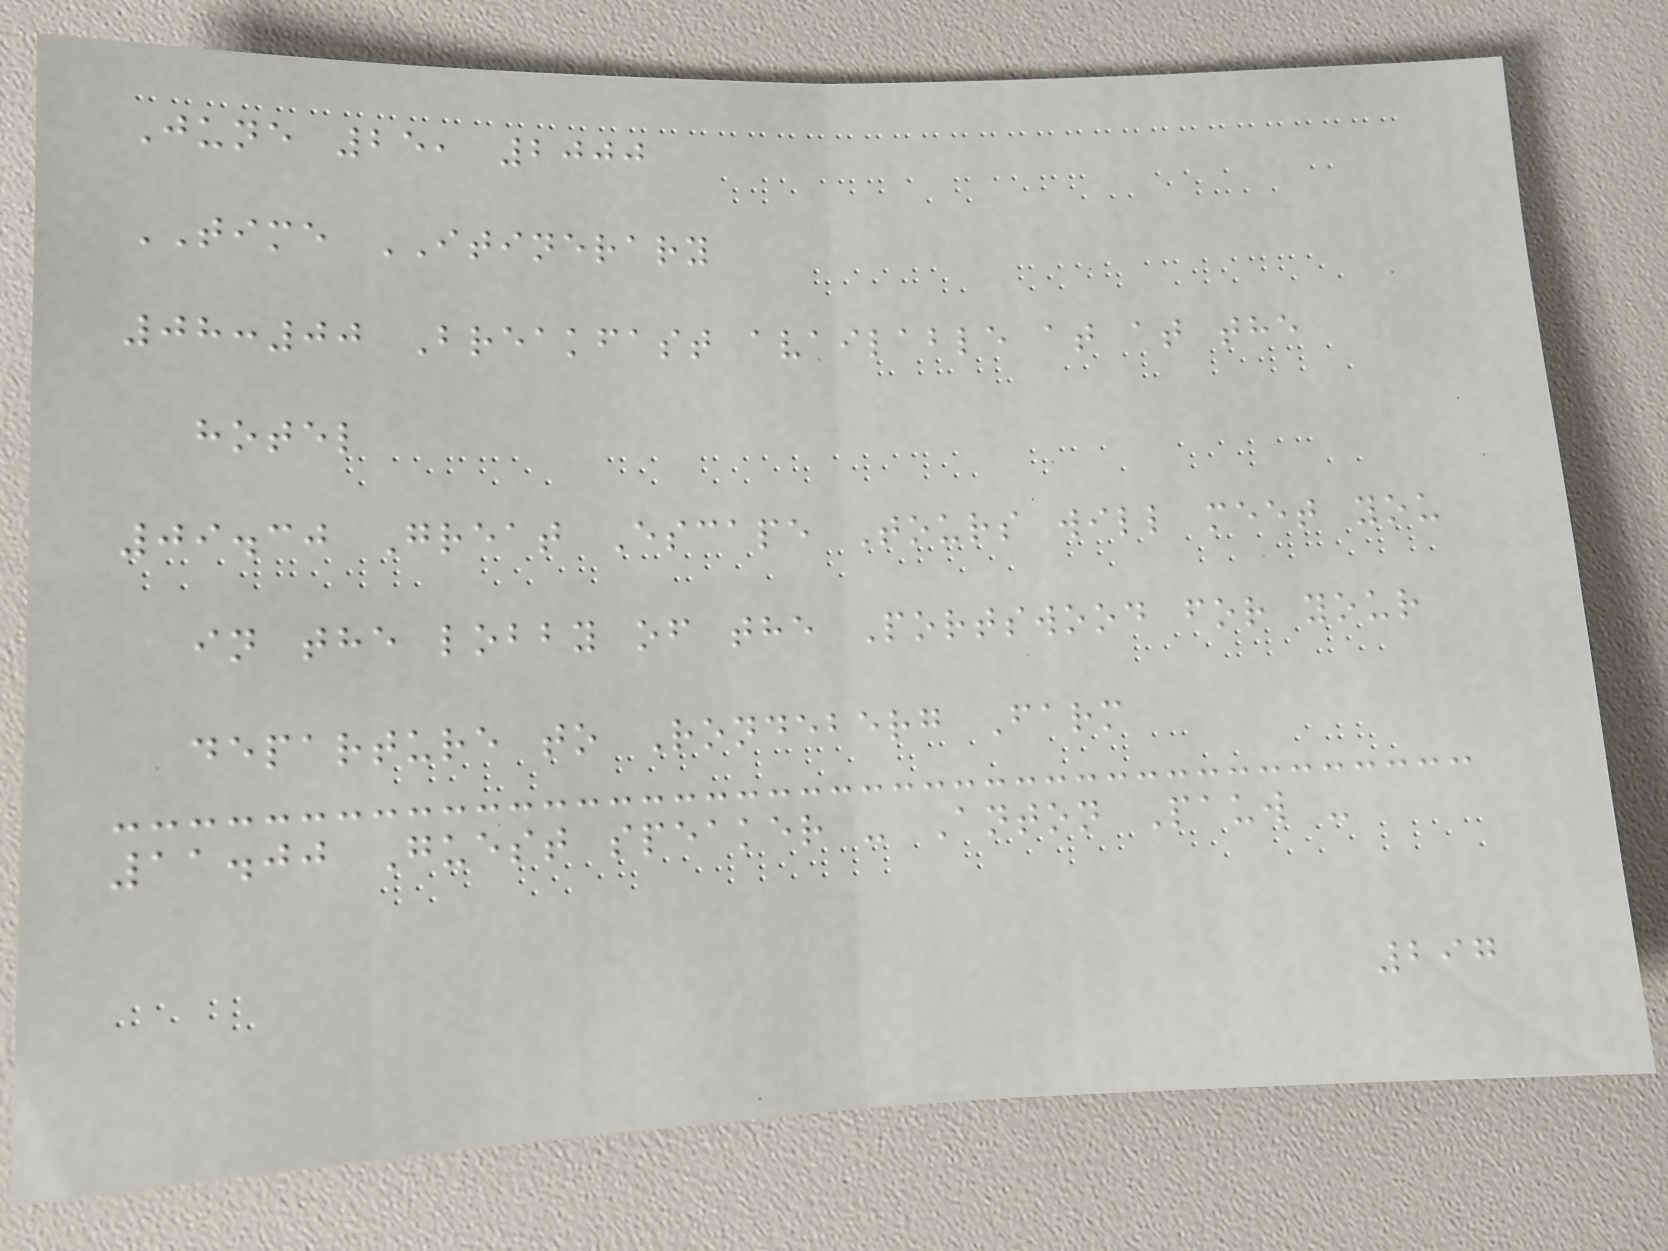June 25, 2000
TIME ITINERARY
08:00 Breakfast available at at the
hotel
09.30 Great Escape Tours will meet you
in the lobby of the Portswood for your
departure to Rondeberg Farm
11.00 Guest speaker - Anton Pauw -
297
